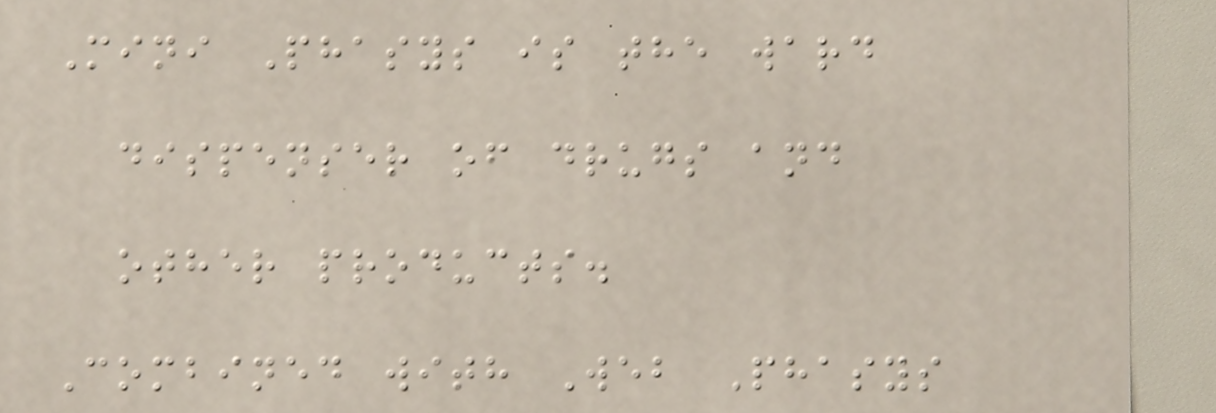Mini Phasys is the ward
dispenser of drugs and
other products.
Combined with Web Phasys
